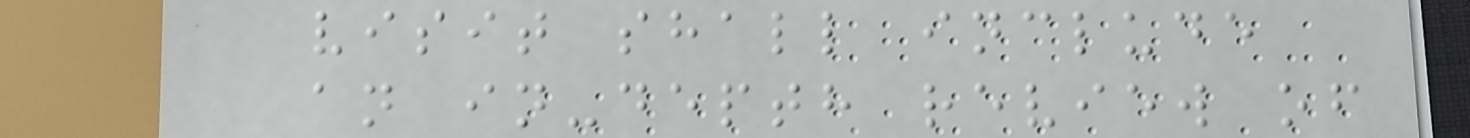visit shall include
an in-depth review of
